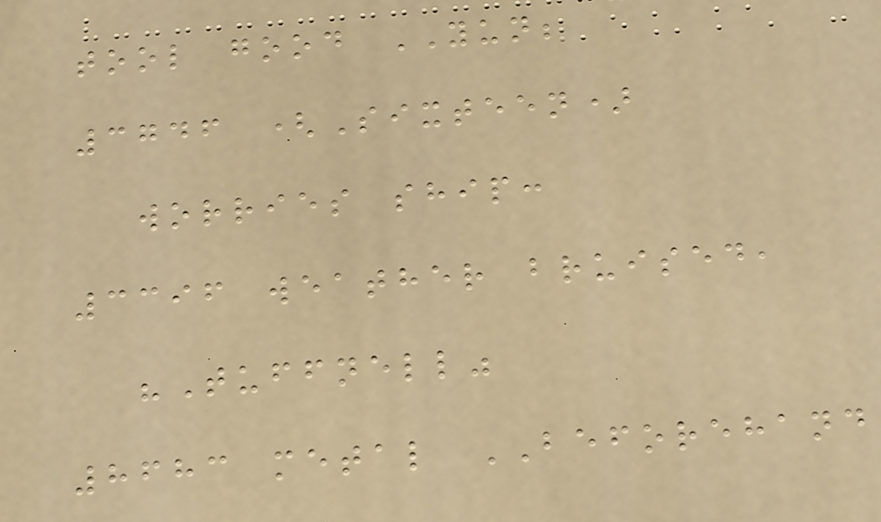tool good YUN;
3746 (Sixteen)
worries ship:
3396 weather bruised,
"Tuffnell"
8683 metal BEFOREHAND
